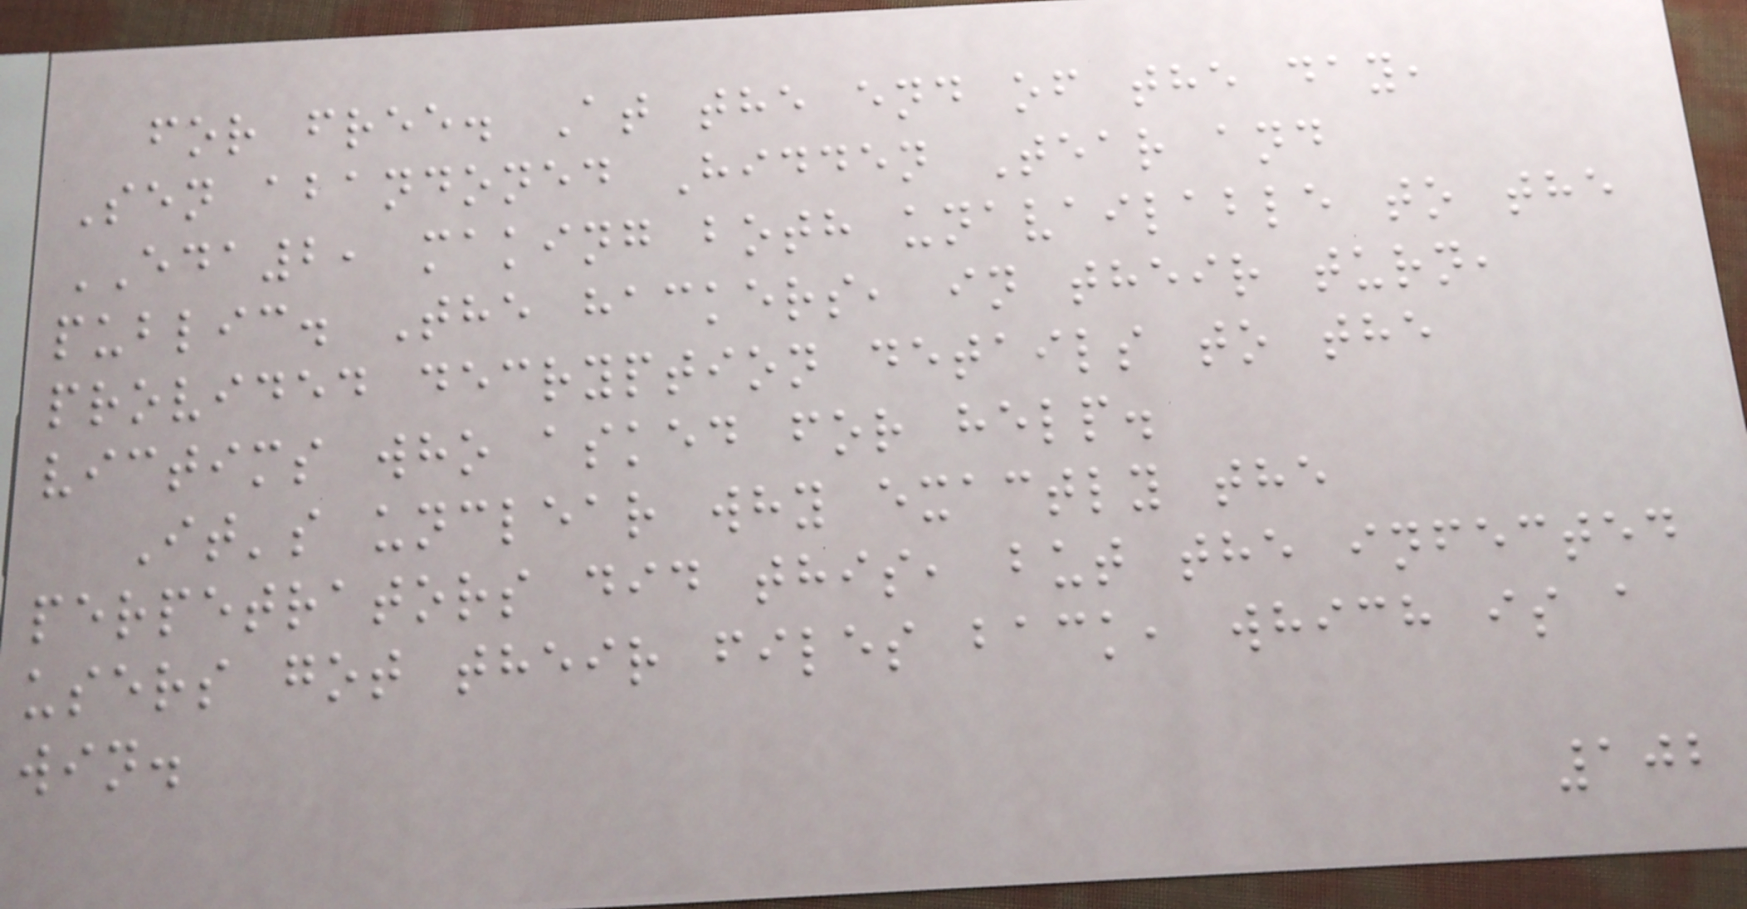for free. At the end of the day,
Sen abandoned Hidden Tear and
EDA2, making both unavailable to the
public. The hackers, in their turn,
provided decryption details to the
victims who asked for help.
It's unclear why exactly the
perpetrators did this, but the infected
users got their files back, which is a
win.
102
